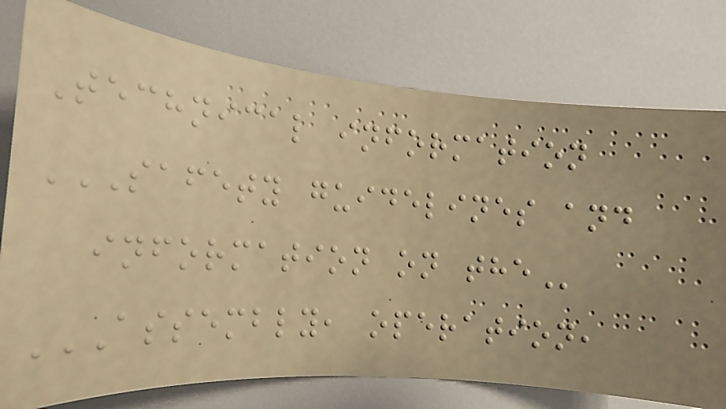Technical information
SAFETY GUIDELINES AND
INFORMATION ON THE
ASSEMBLY, OPERATION,
